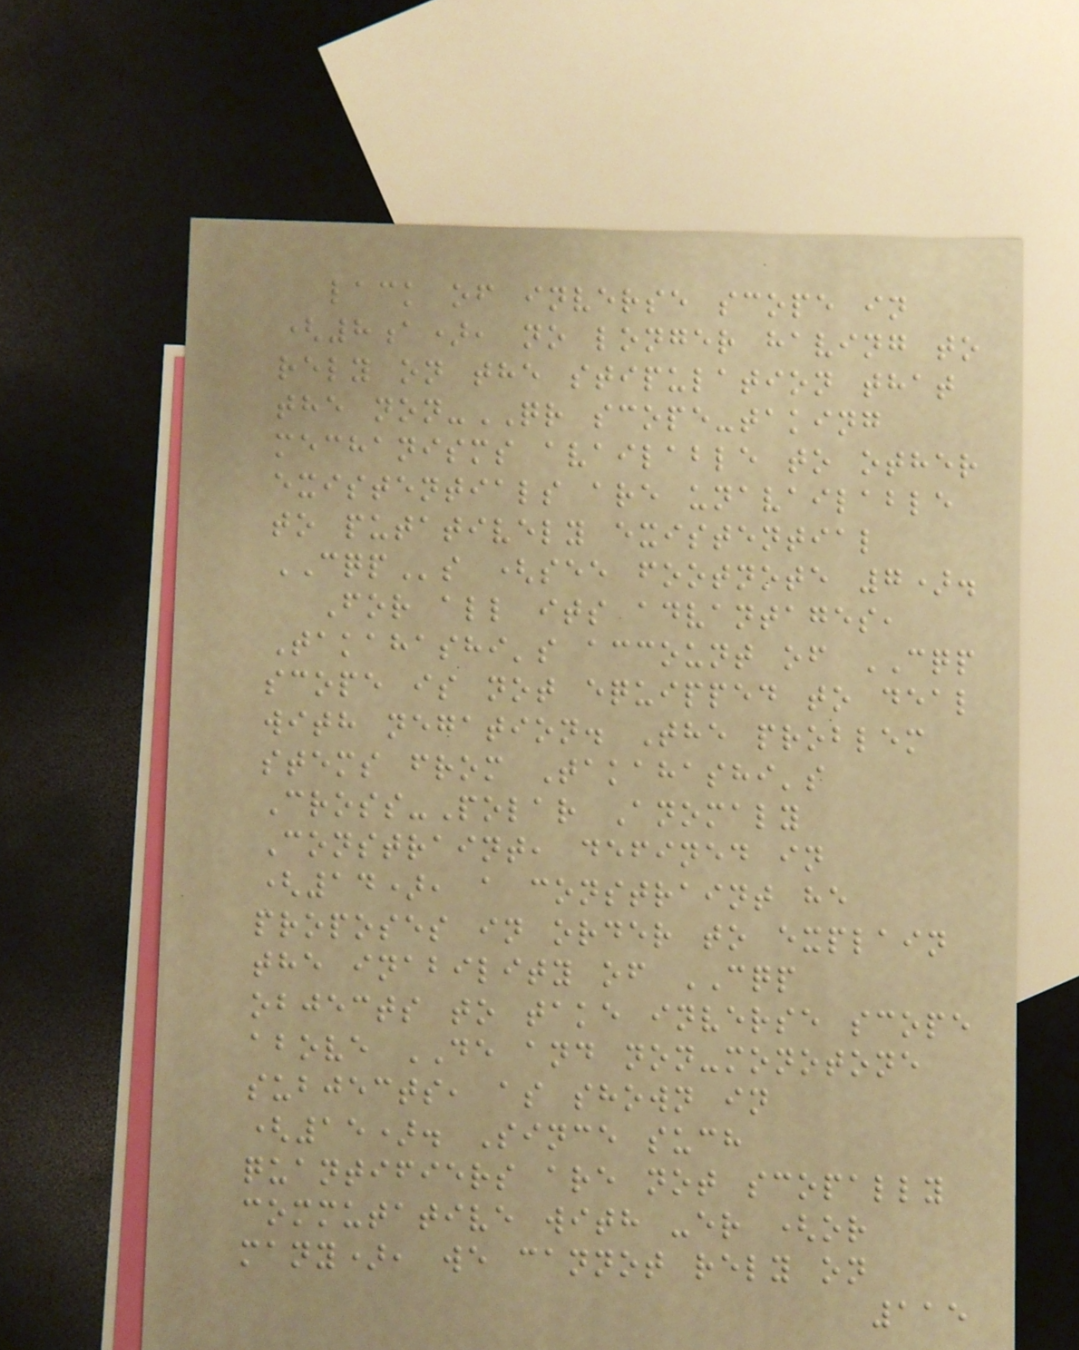lack of inverse scope in
(8a), no longer having to
rely on the stipulation that
the non-QR scope-taking
mechanisms available to other
existentials are unavailable
to putatively existential
CQPs (see footnote 7).
For all its advantages,
Takahashi's account of CQP
scope is not equipped to deal
with negation. The problem
stems from Takahashi's
Cross-Polar Anomaly
Constraint, defined in
(14), a constraint he
proposes in order to explain
the inability of CQP
objects to take inverse scope
above DE and non-monotone
subjects, as shown in
(15). Since such
quantifiers are not scopally
commutative with -er (or
many), we cannot rely on
115
